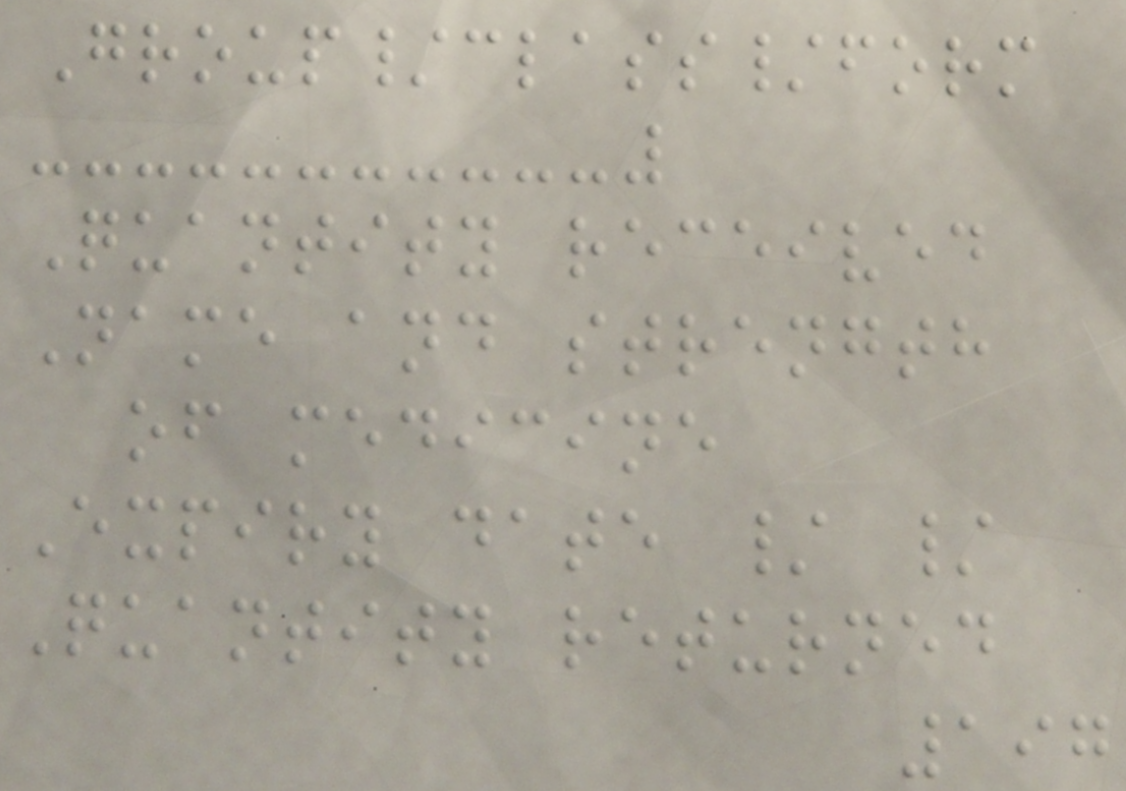Group/class/form
Quantity received
Name and strength
of medicine
Expiry date / /
Quantity returned
197
